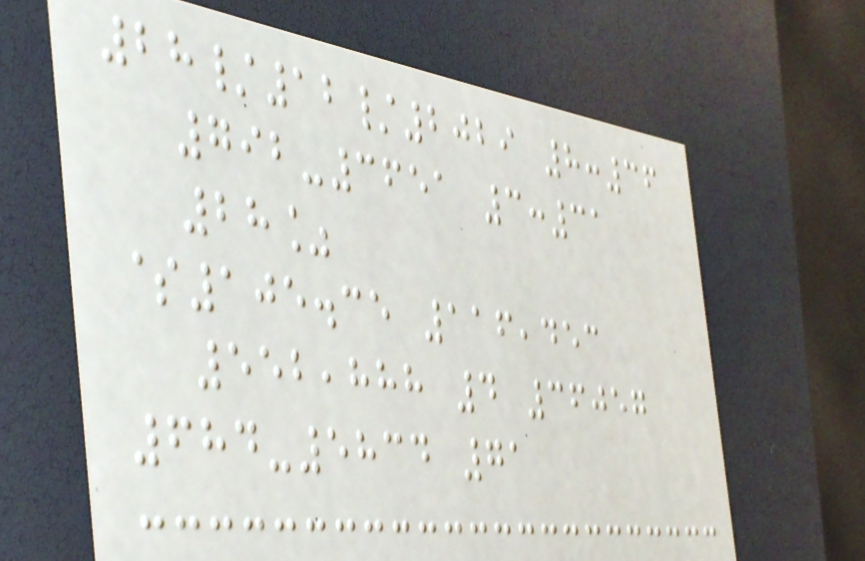28/12/2029 8:36
792-3651 3:31
28%
$105.35 116,453
552,888 4 36057
684-5834 71
